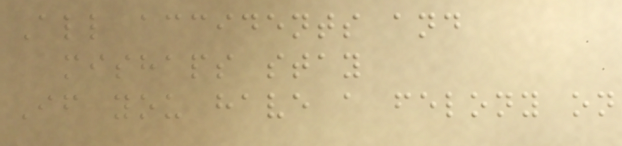All accidents and
mishaps stay
If you have a felony on
